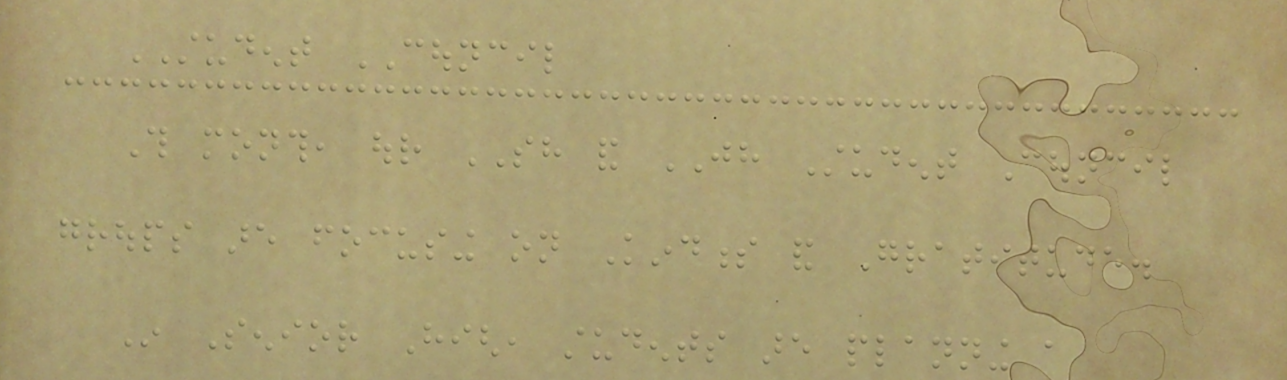STUDENT COUNCIL
This month, our SH and JH Student Council
groups are focusing on Kindness and Gratitude.
In Senior High, students are planning a
